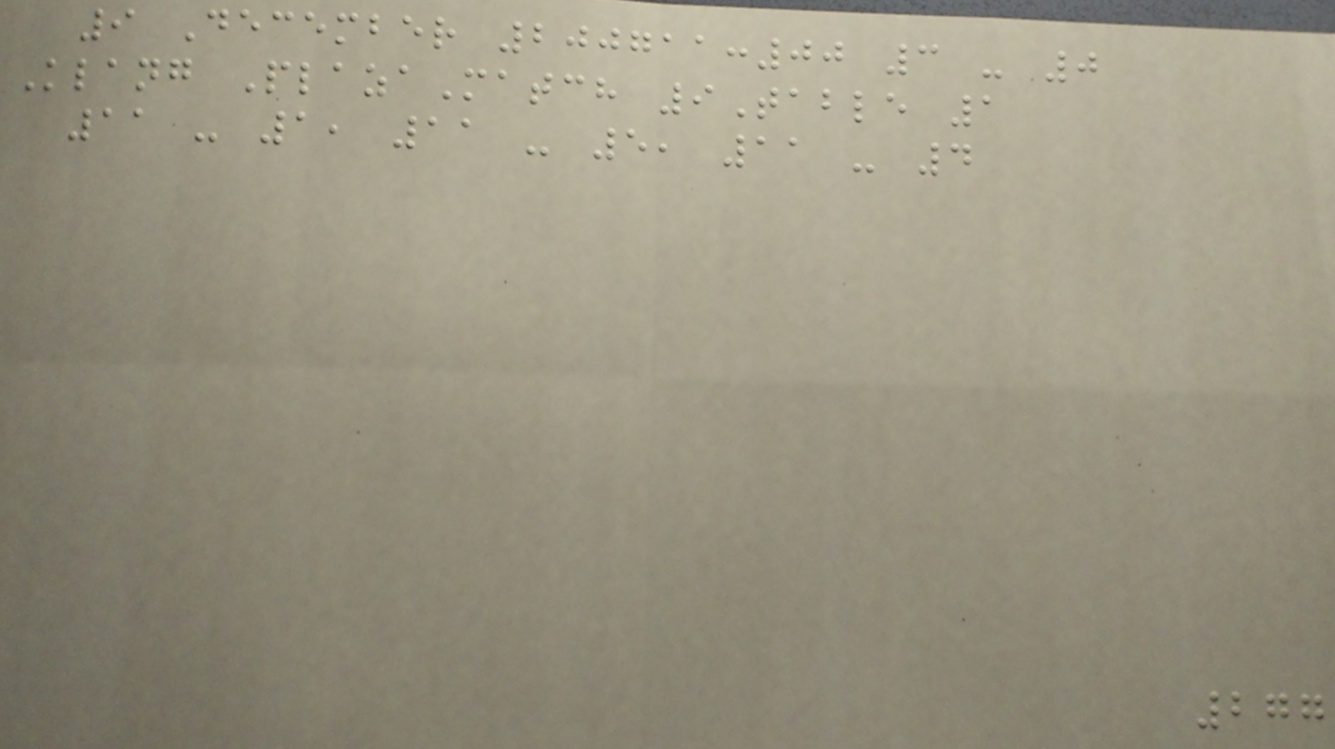9 December 200711:00 3 - 0
Klang PlazaMatch 9Table 1
11 - 1, 11 - 5, 11 - 4
277
